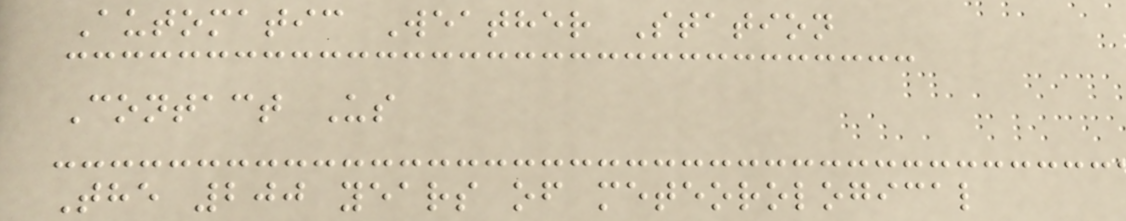Automatic Weather Station
Contact Us
The 200 years of meteorological
